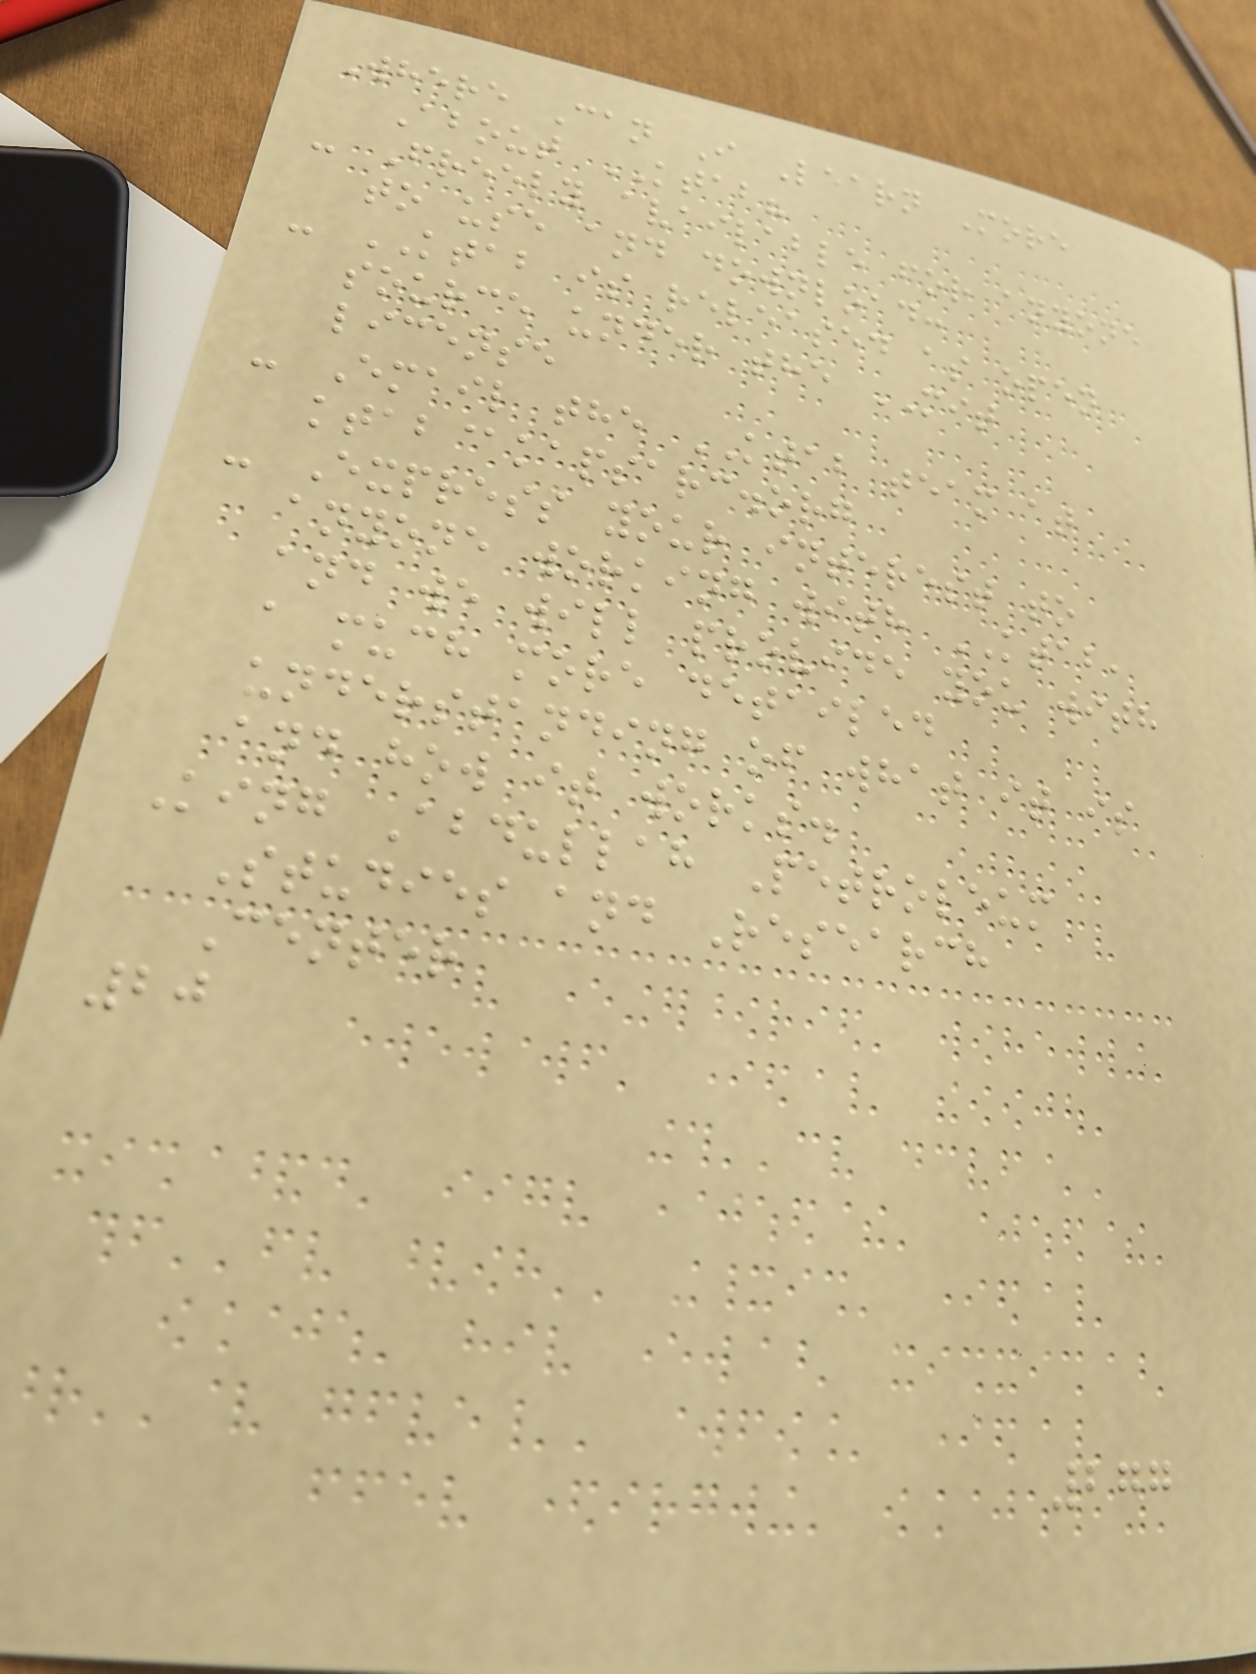Where Can I Learn More
About KTAB?
- Freely available for anyone
to use and download:
- KTAB is released as open
source under the MIT
license
- Email the KTAB team at
ktab@kapsarc.org
- Express your interest to
anyone working with KTAB,
and we will provide you with
a much more detailed
understanding of what it is
and how it works.
King Abdullah Petroleum
Studies and Research
Center
20
277
